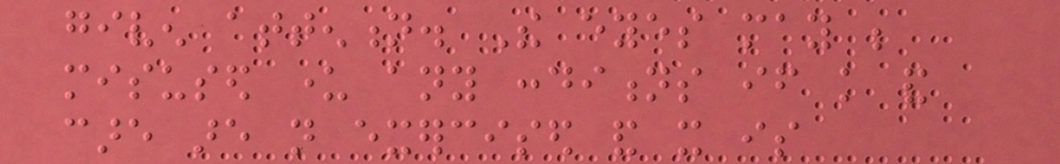given attention. The eyes may be
misused under any conditions if knowledge and
care are not exercised and it is
